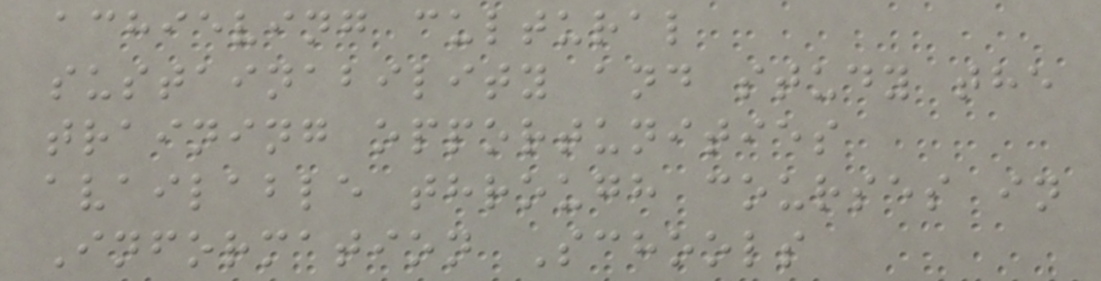achieving cultural
sustainability and study the
training opportunities
available through courses in
Information Schools
